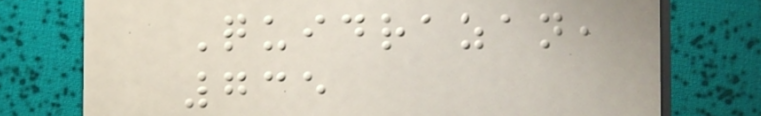Quidrazan,
735
